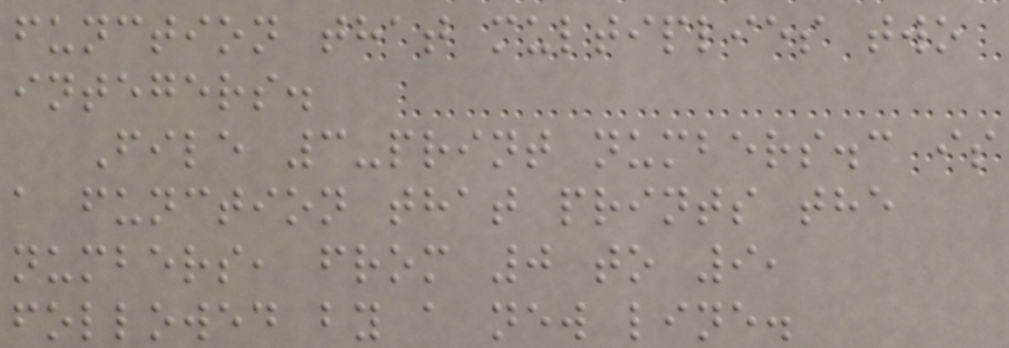function that multiplies two
integers.
File 3-print numbers.c is
a function that prints the
numbers, from 0 to 9,
followed by a new line.
